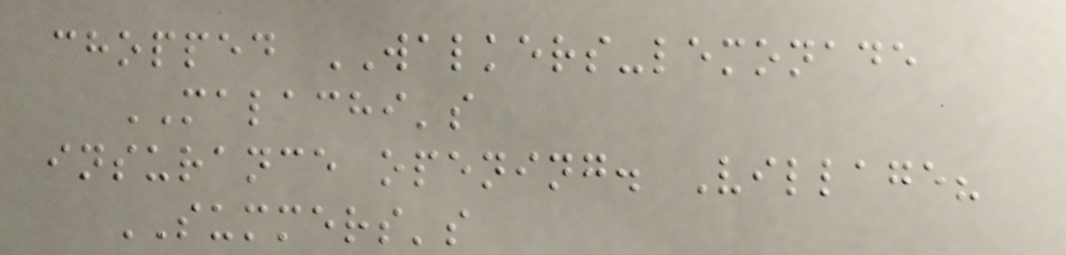chopped WALKERS-lemonade
MALACHI's
insurance opening. Village?
SUMMERS's
